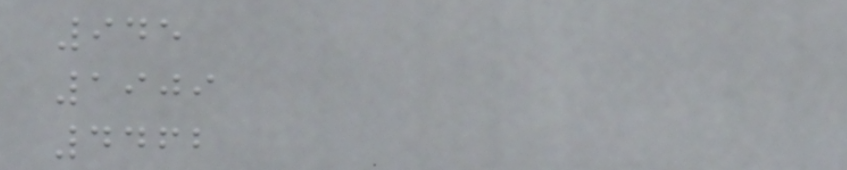945
1909
4462
